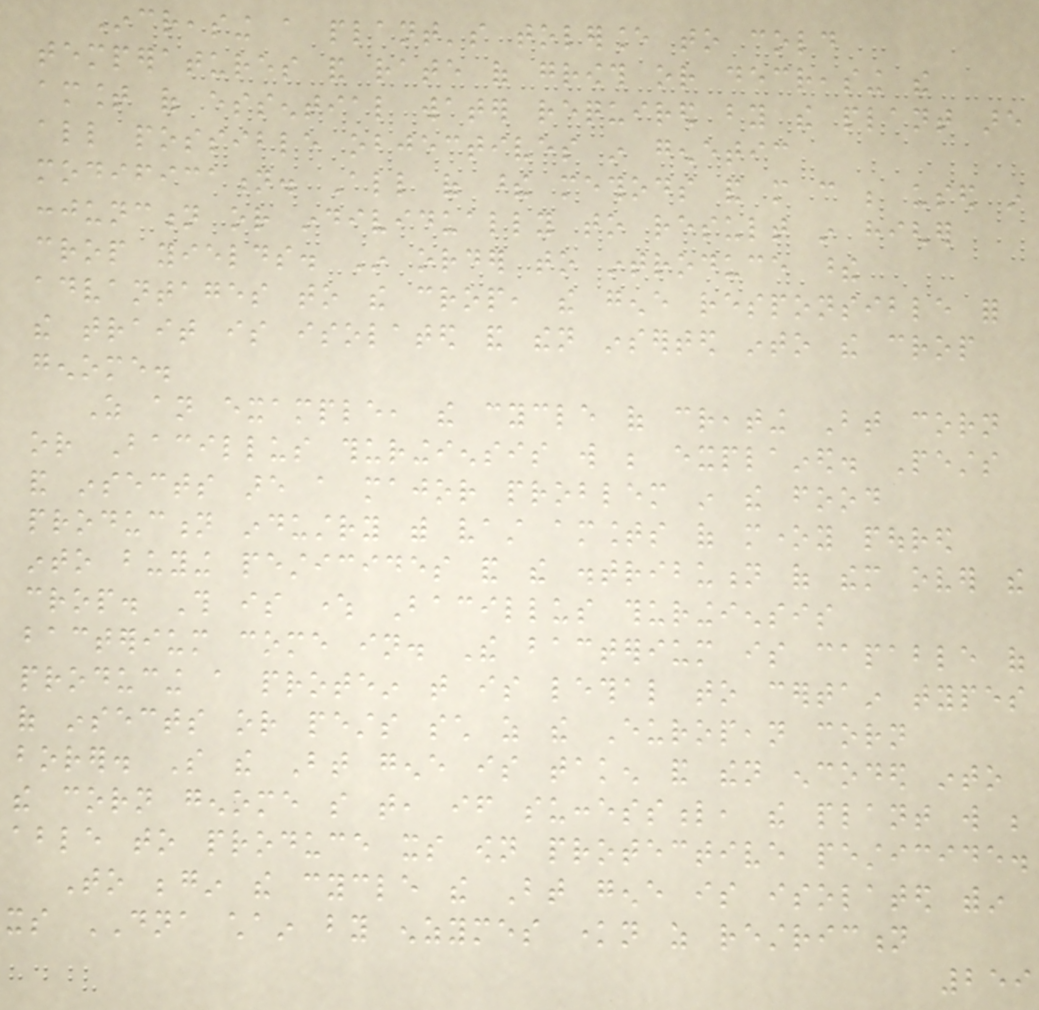Increasing a plant's tolerance to cold
temperatures and rate of growth or decreasing the
amount of essential water required by the plant are
all possible objectives in genetic
modification. All of these methods and more can be used in
conjunction or individually to result in higher
crop yields. In order to introduce these
advantages to the crop, the gene responsible for
the trait is isolated and then inserted into the crop
genome.
As an example, the cycle of creating Bt corn
or Bacillus thuringiensis will be explained. Pests
and insects are a major problem in the food
production industry with vast amounts of money poured
into buying pesticides and the distribution of them over the
crop. This is where Bacillus thuringiensis
bacterium come in. The bacterium is capable of
producing a protein that is lethal to certain types
of insects or pests such as the European corn
borer. So the Bt gene is taken and then encoded into
the corn genome so that, if successful, the plant will be
able to produce its own protective pesticide.
To begin the cycle the Bt gene is isolated within
its DNA chain by enzymes known as restriction
259
